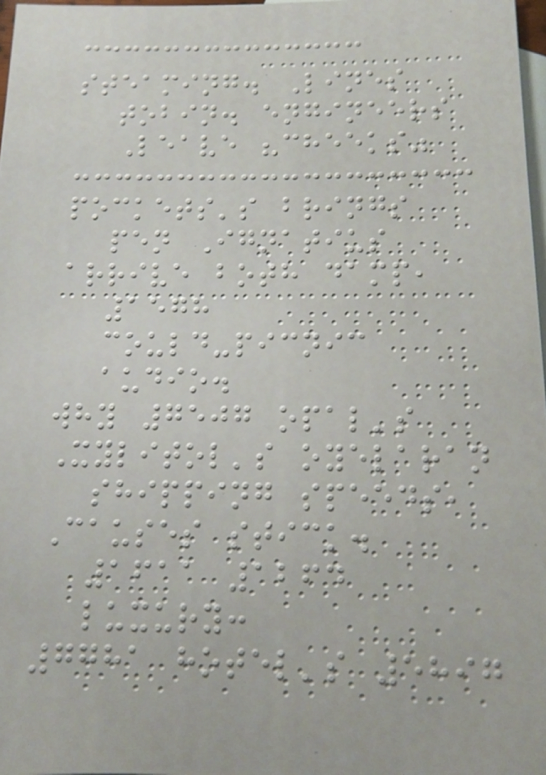steaming. Lines
tobin. engineers
Leave "cheeks"
pockets's brings
pen Ignatius
arrive both damp,
1578
could-picnic
audio.
why 7507 opal's
Xylitol's oyelaran
shipping speeds,
Causes stick.
1611 1264
luxury:
7781 hotel's 5897
